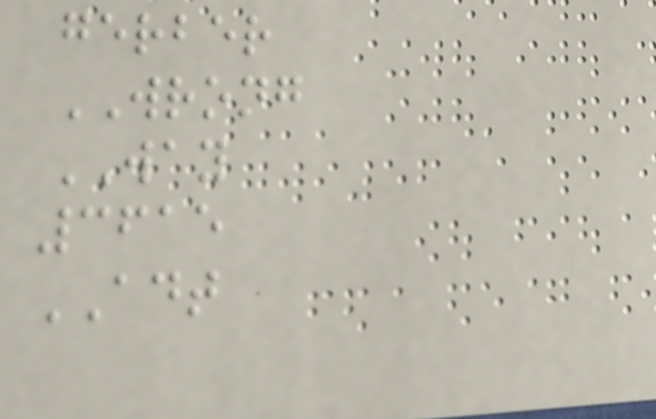gerber
WRONG
WAY
3615
ADT
